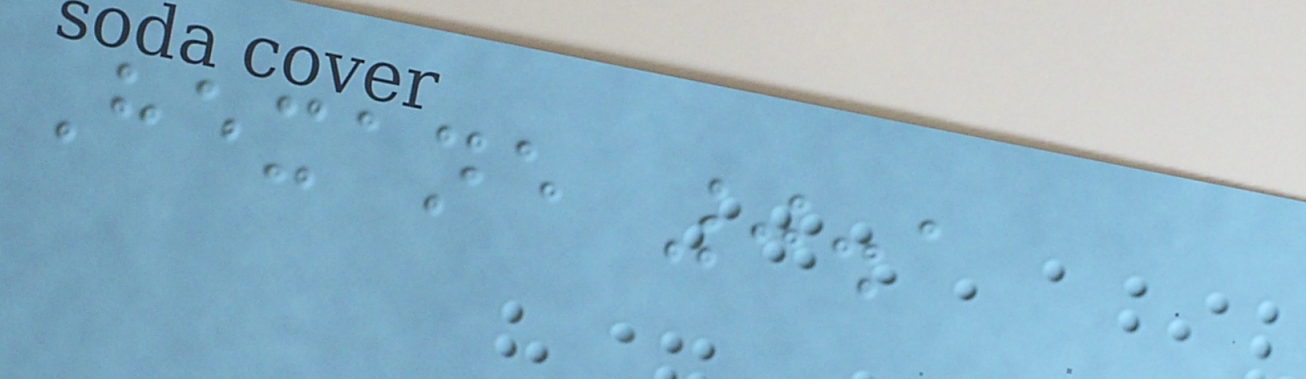Hexane 0.1
